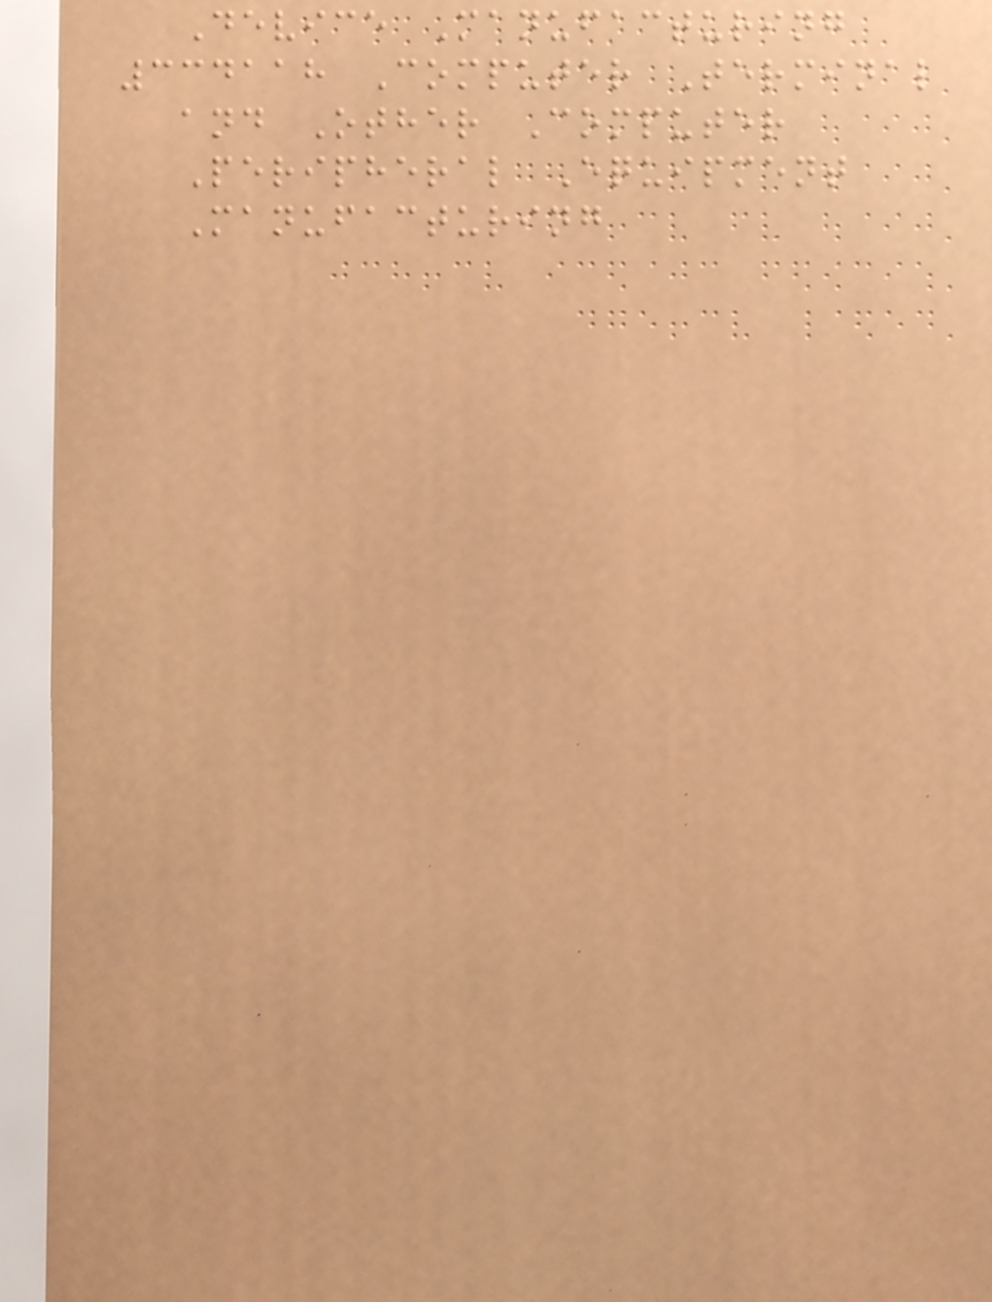Device Manufacturing
334118 Computer Terminal
and Other Computer
Peripheral Equipment
Manufacturing
